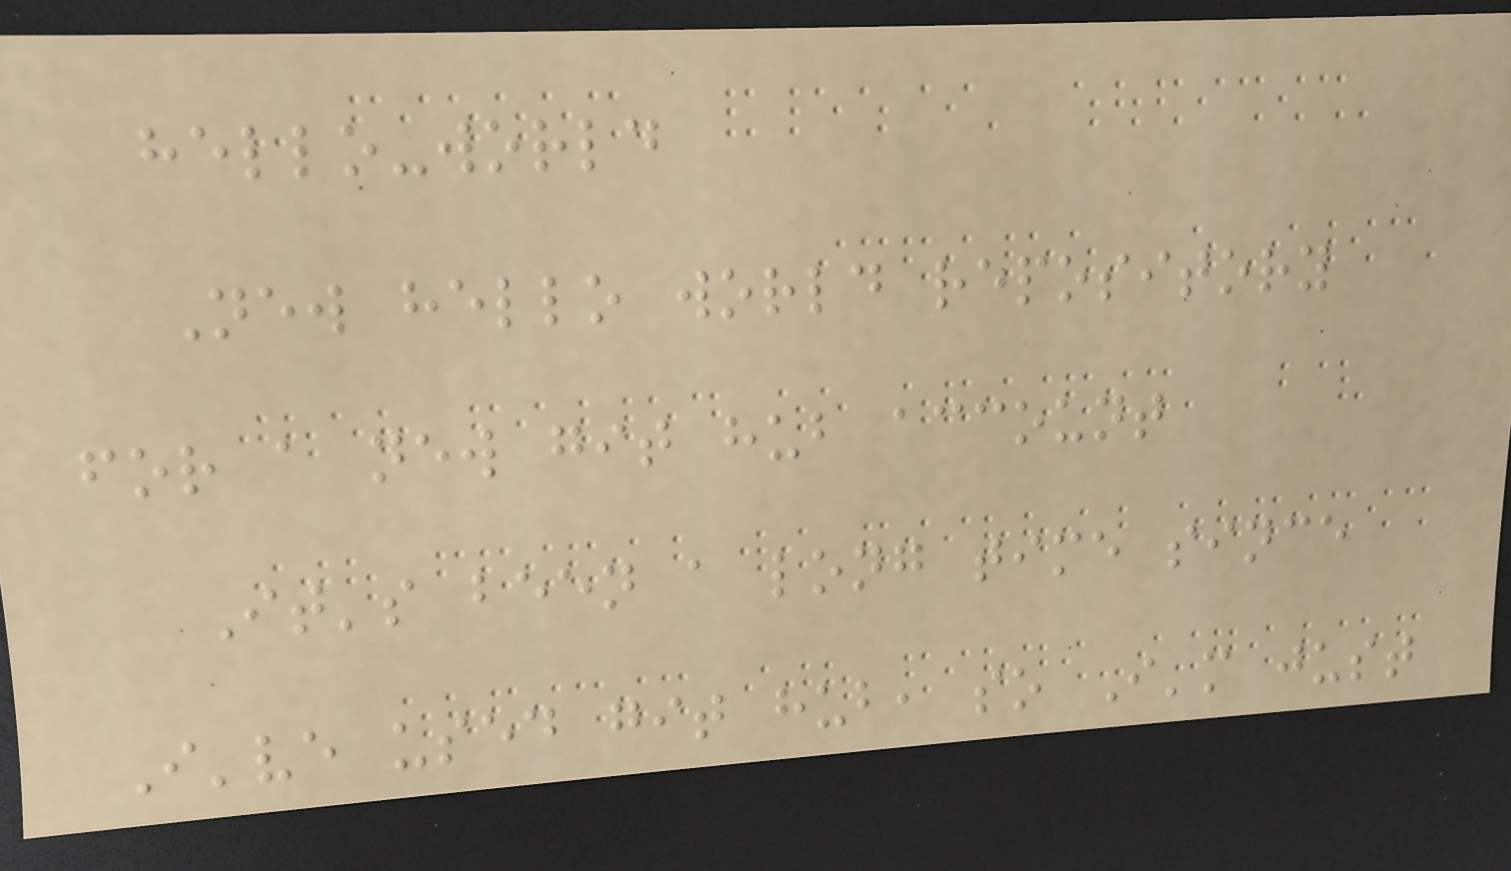hello-world
New hello world repository
for a new git hub account
It's been a long time since
I've used git hub, so I'm just
